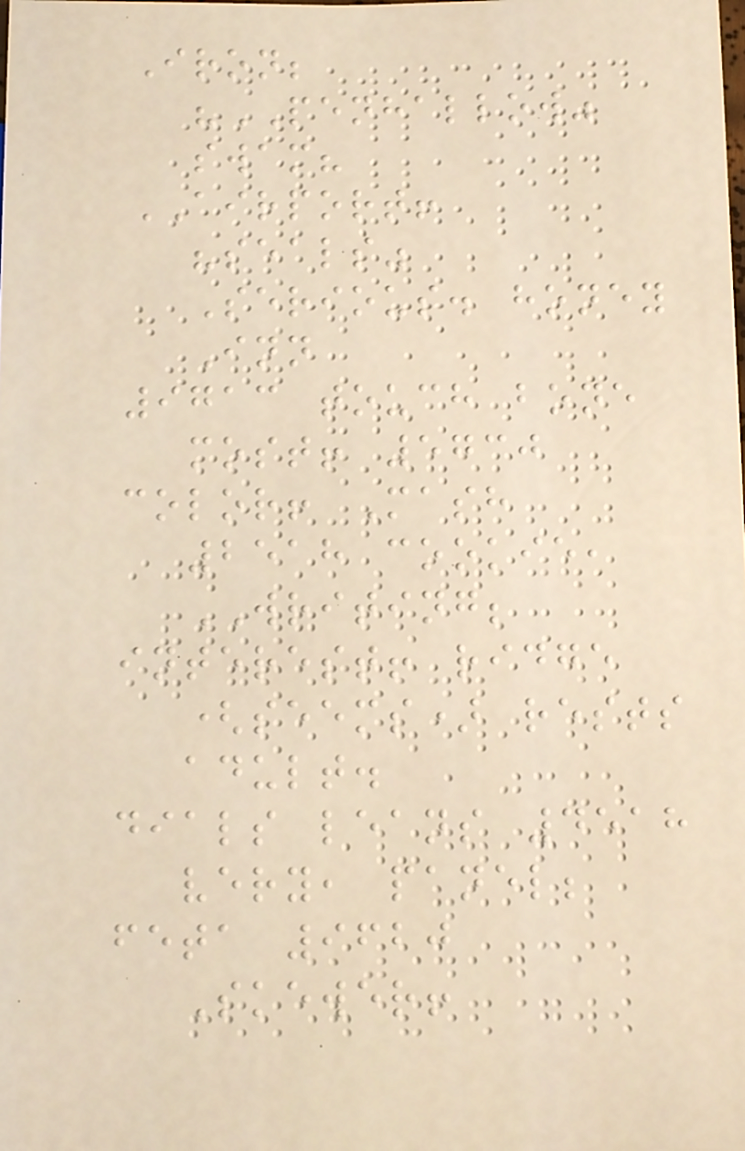Iron;
"PENHALLOW"
swam?
AIRPORT!
"seals"
Serious. honey
Inn
9713 touch bone
most! 5730
color! Mash
2518 cookie,
WRITING;
interest! ridge
(seems) rests
adult.
dials leans 4518
very, panel;
feta 9620
Skewer!
